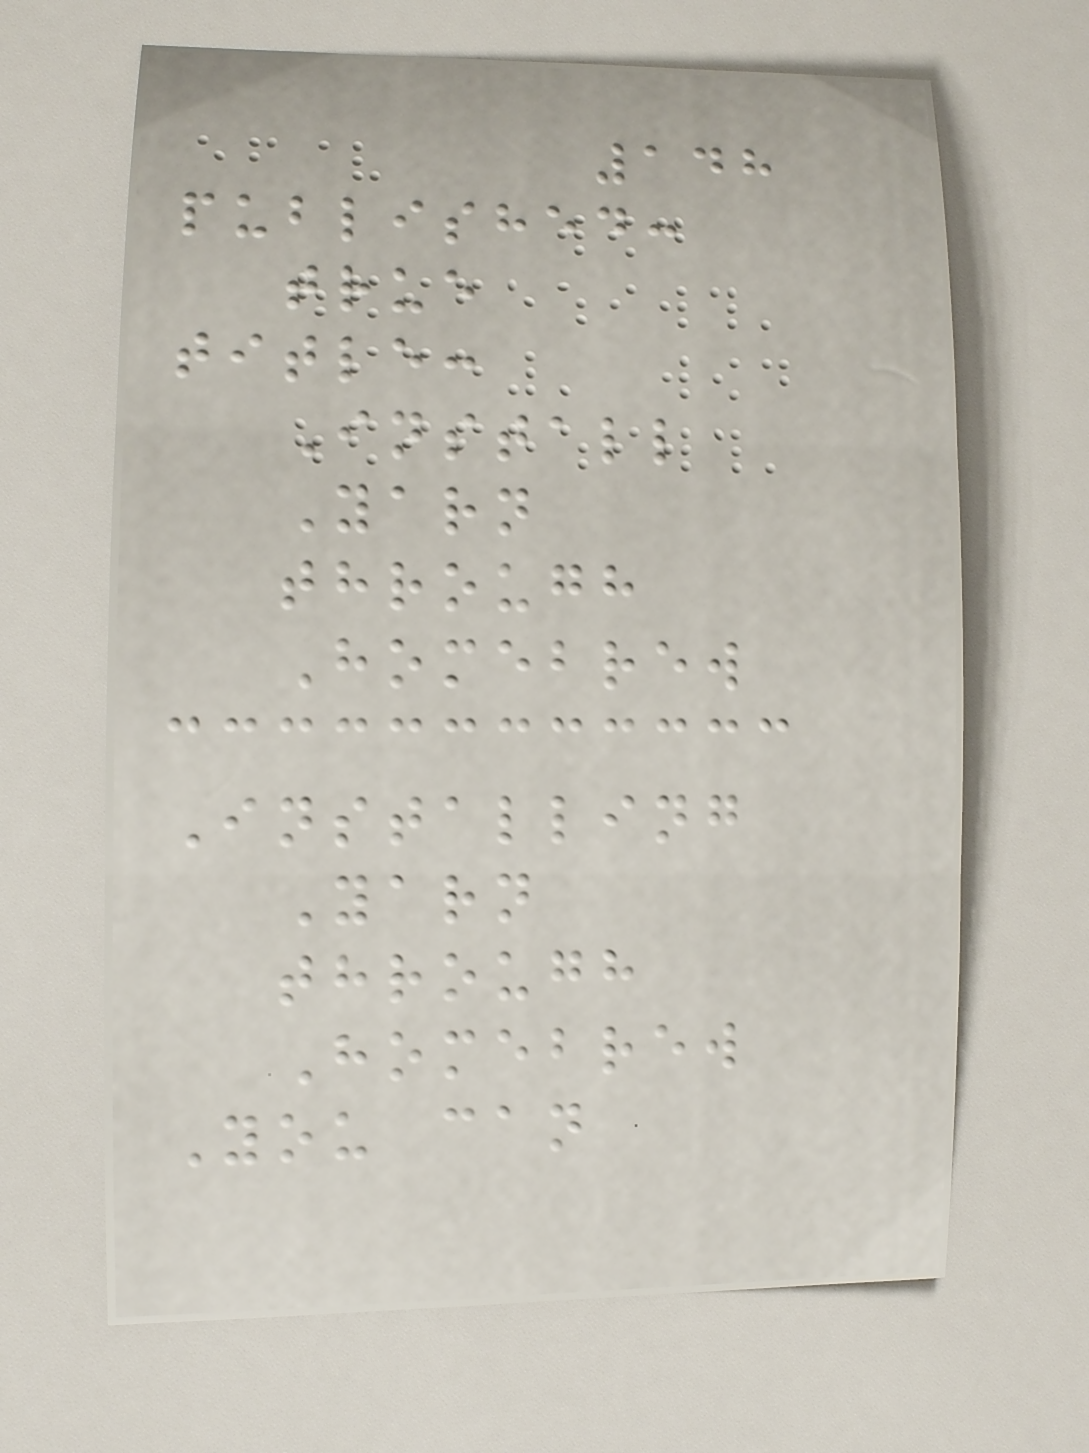148
published:
true
title:
Install
Yarn
through
Homebrew
Installing
Yarn
through
Homebrew
You can
